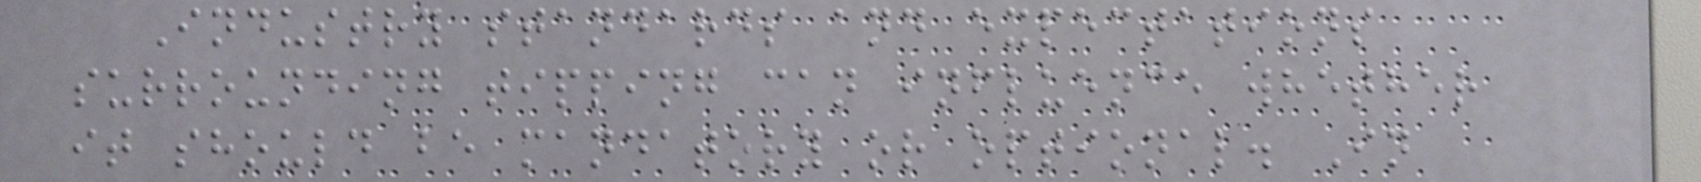Industry standards and expectations
surrounding tipping can influence whether
it should be mandatory or optional. In
